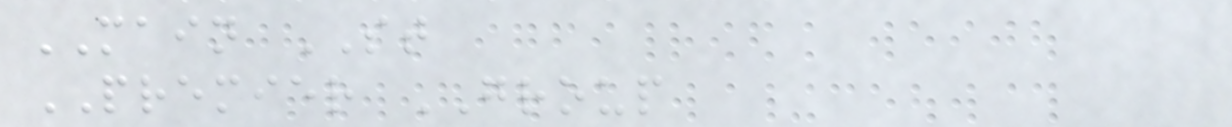MAIN ST
PREMIER GROUP
